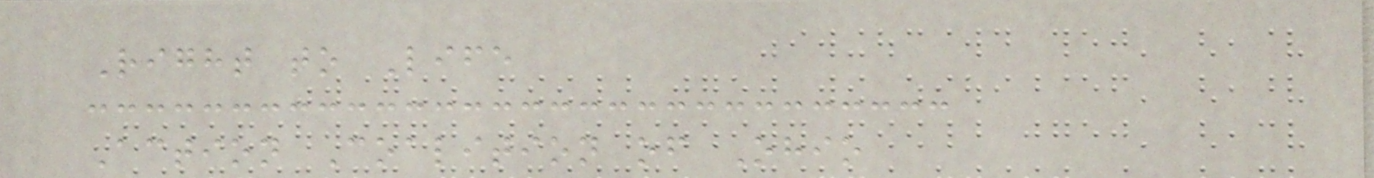Right to Life
Action Coalition of Ohio
